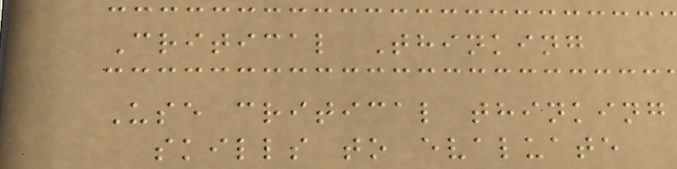Critical Thinking
Use critical thinking
skills to evaluate
